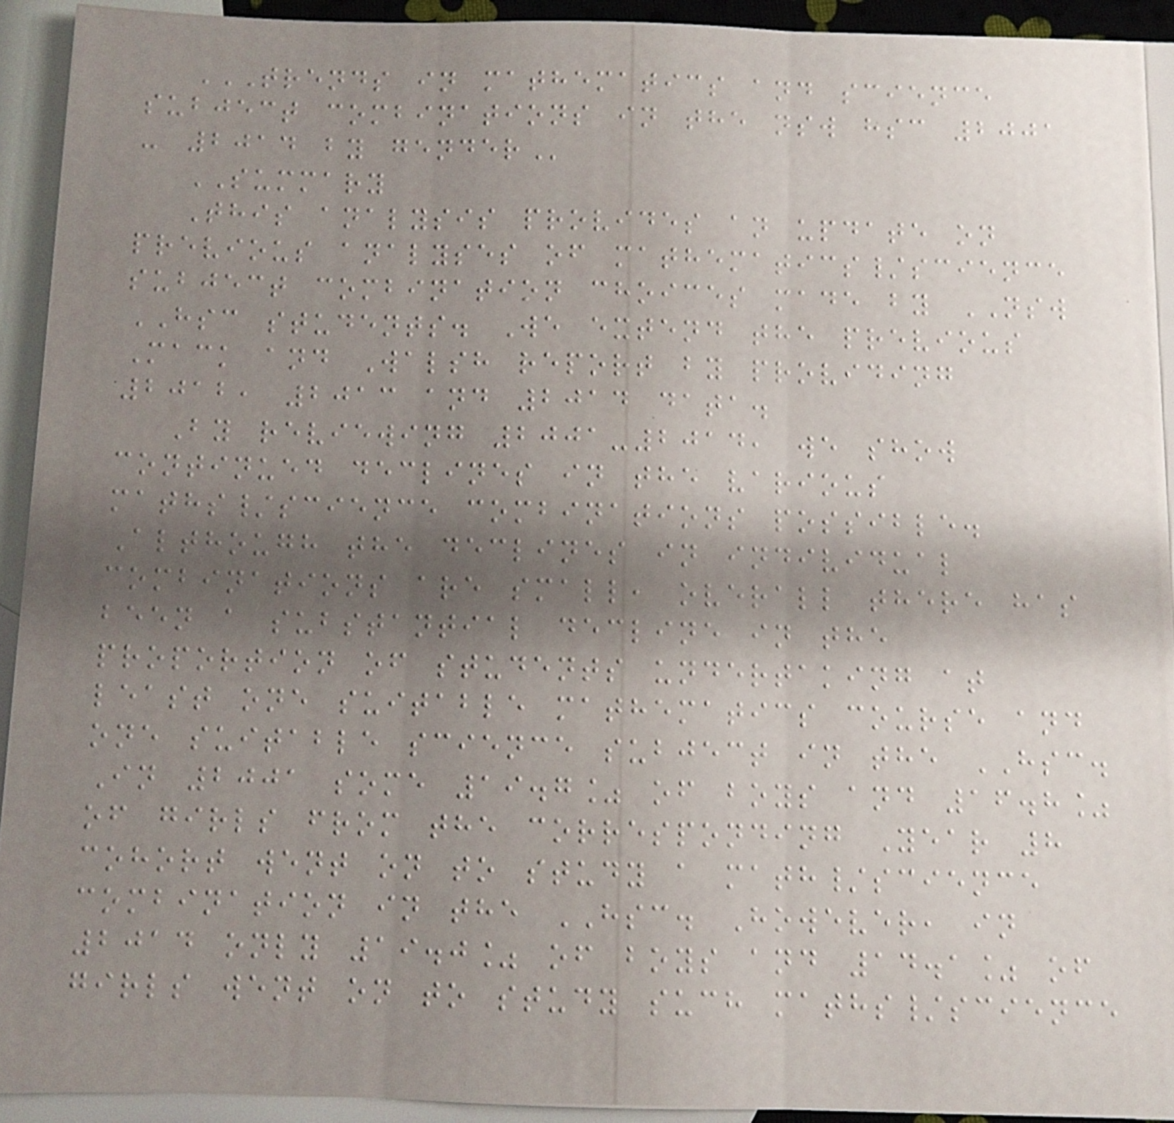TRENDS IN MATHEMATICS AND SCIENCE
SUBJECT COMBINATIONS IN THE NSW HSC 2001
- 2014 BY GENDER
SUMMARY
This analysis provides an update on
previous analyses of mathematics/science
subject combination choices made by NSW
HSC students. We extend the previous
Mack and Walsh report by providing
2012, 2013 and 2014 data.
By reviewing 2001-2014, we show
continued declines in the various
maths/science combinations possible.
Although the declines in individual
combinations are small, overall there has
been a substantial decline in the
proportion of students undertaking at
least one suitable mathematics course and
one suitable science subject in the HSC.
In 2001 some 19.7% of boys and 16.8%
of girls from the corresponding Year 8
cohort went on to study a math/science
combination in the HSC. However, in
2014 only 19.0% of boys and 14.1% of
girls went on to study such maths/science
